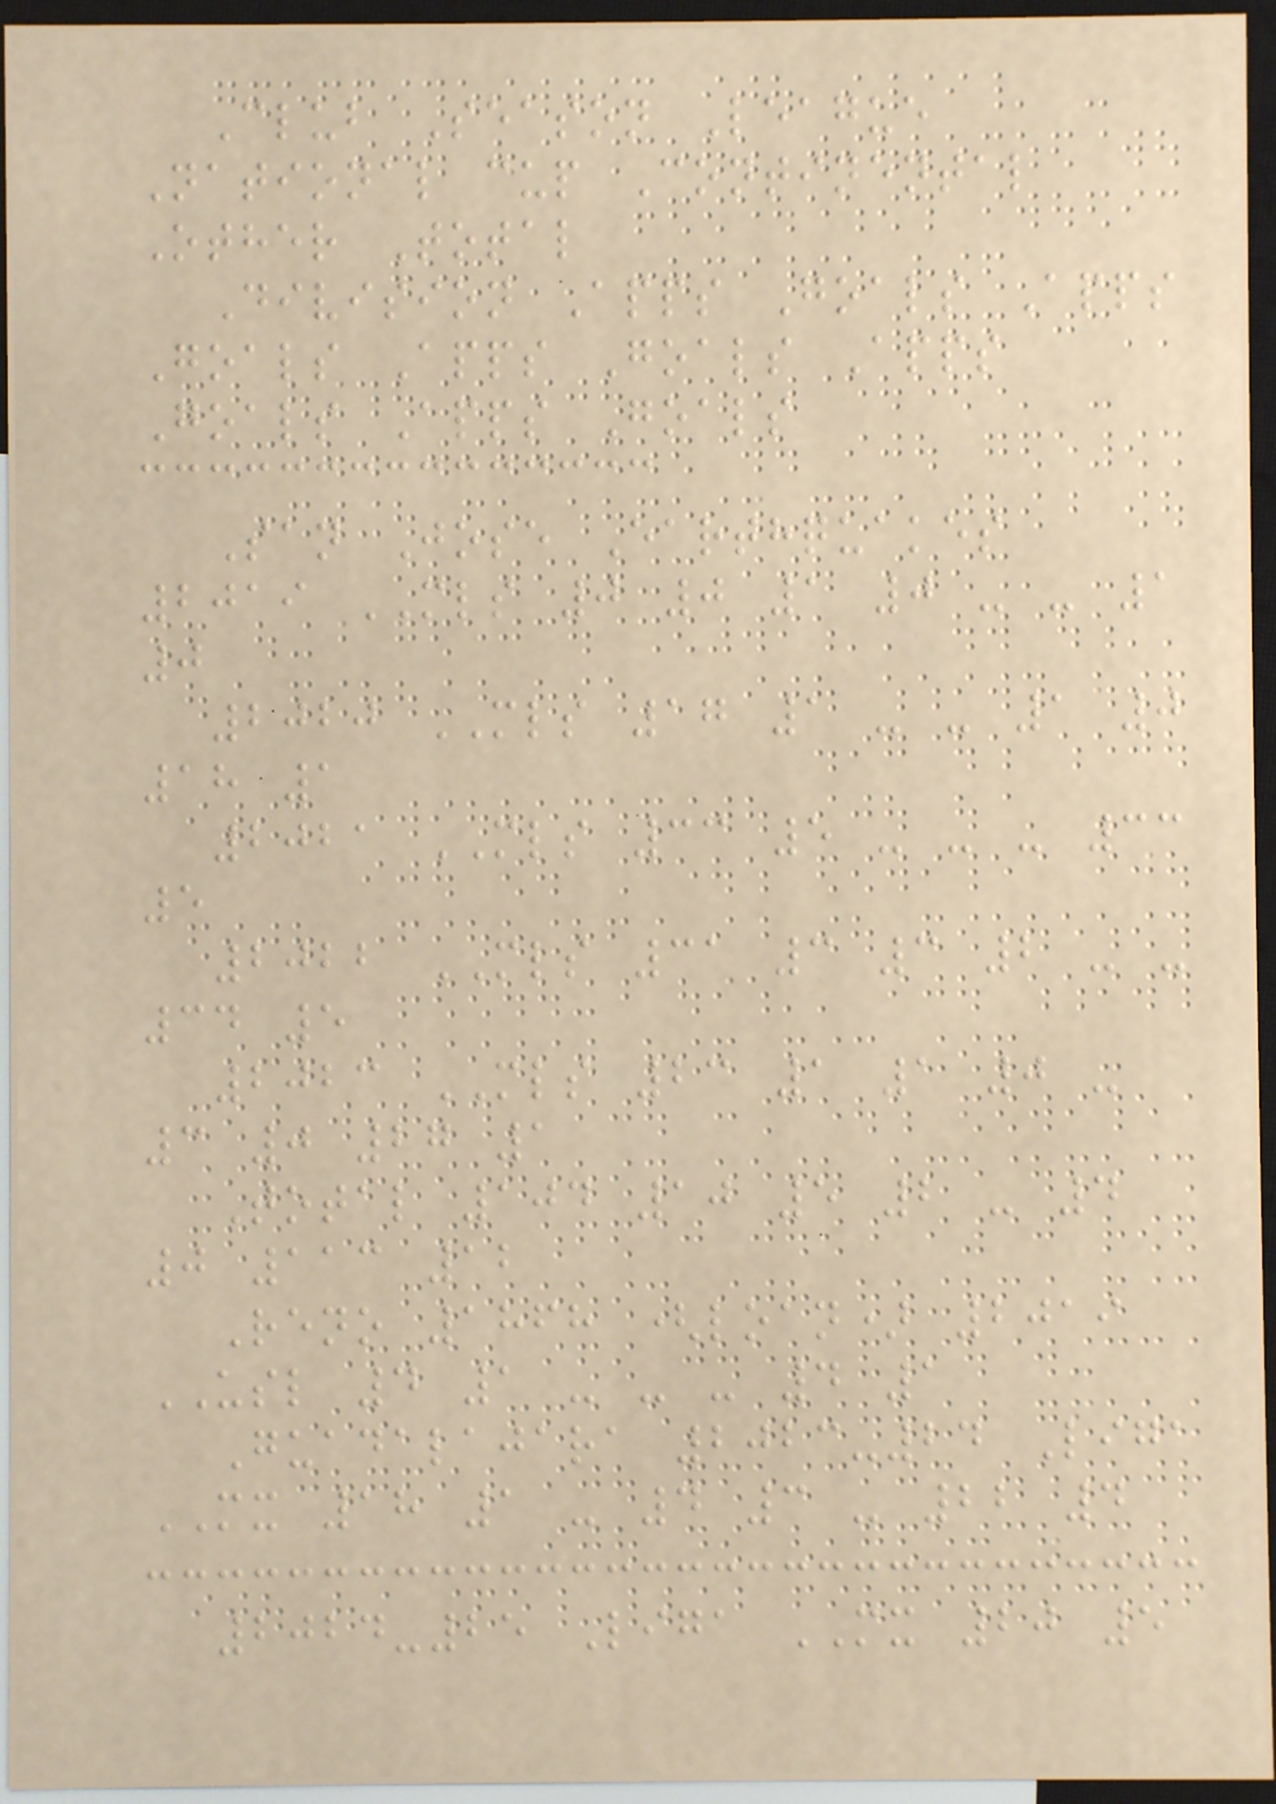Club Season League
National cup Continental
Other Total
Division Apps Goals Apps
Goals Apps Goals Apps
Goals Apps Goals
San Jose Earthquakes
2019 MLS 0 0 1 0 - - 1
0
2020 MLS 17 1 - - 1 0
18 1
2021 MLS 33 5 - - - 33
5
2022 MLS 31 3 3 2 - -
34 5
2023 MLS 23 1 1 0 -
3 0 27 1
Total 104 10 5 2 - 4
0 113 12
Reno 1868 (loan) 2019
USL 4 1 - - - 4 1
Guadalajara 2023-24 Liga
MX 18 1 - 4 3 - 22 4
2024-25 Liga MX 20 5
